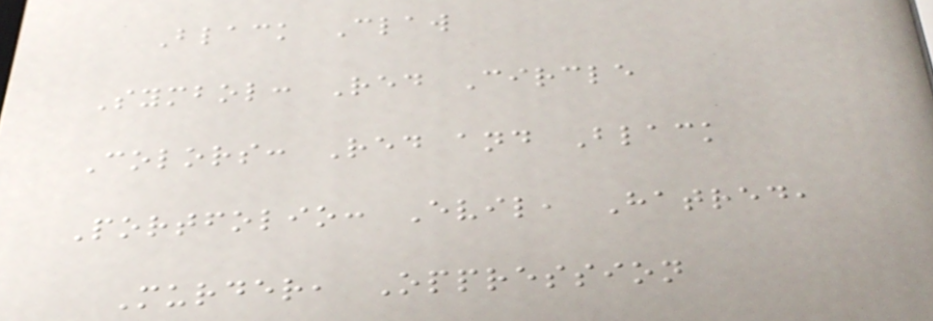Black Claw
Symbol: Red Circle
Colors: Red and Black
Portfolio: Evil, Hatred,
Murder, Oppression
